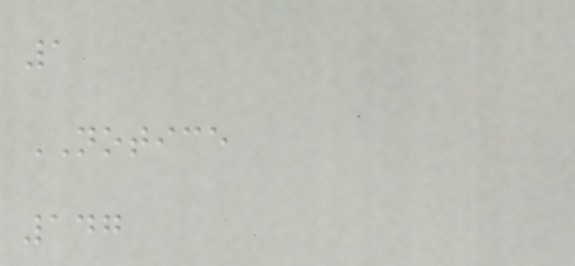1
NOTICE
147
